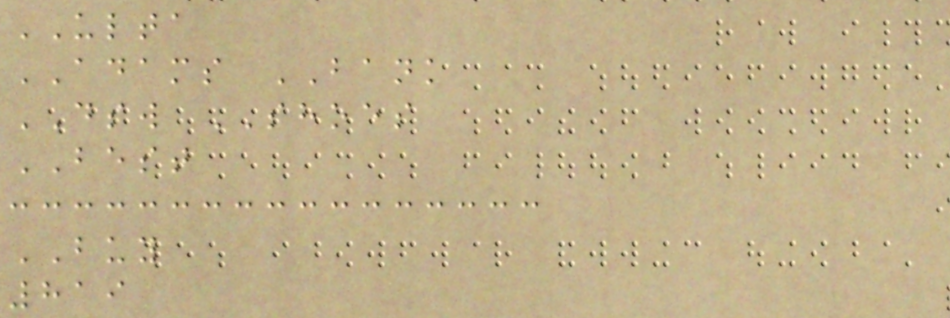ULTA
ADAMS BANK
DSW SHOES
BEST
BUY
819
